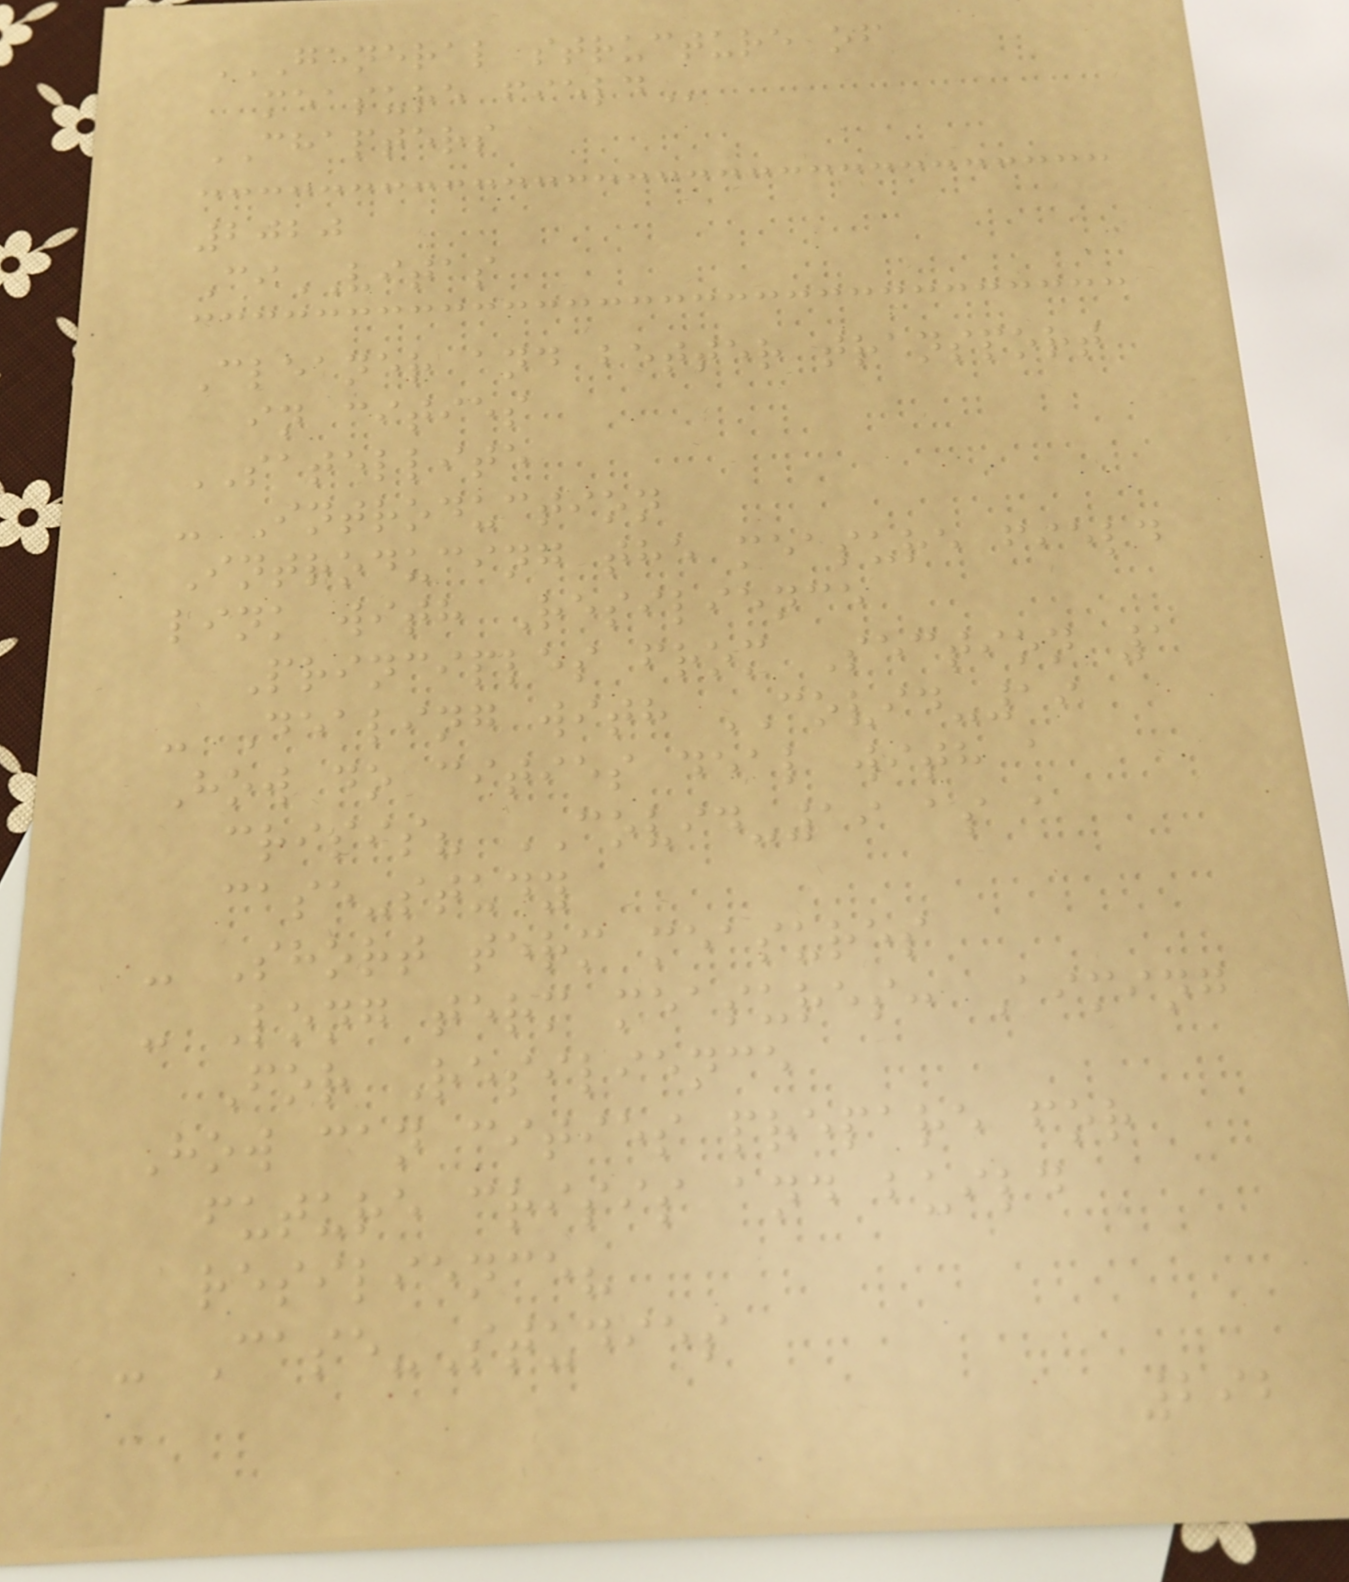GENERAL STRUCTURE OF
MEASURE FIELD
CHAPTERS
2020
CiVITAS
Cleaner and better transport
in cities
SATELLITE
- Introduction
Introducing the measure field
link with Resilience
Principles from Section 1
- Dealing with COVID-19
How do cities deal with a
crisis? COVID-19 as a
case-study
- Short term measures
- Long term measures: Aiming
For Resilience
How can cities prepare for
future crisis and build
resilience?
- Case-Studies
292
